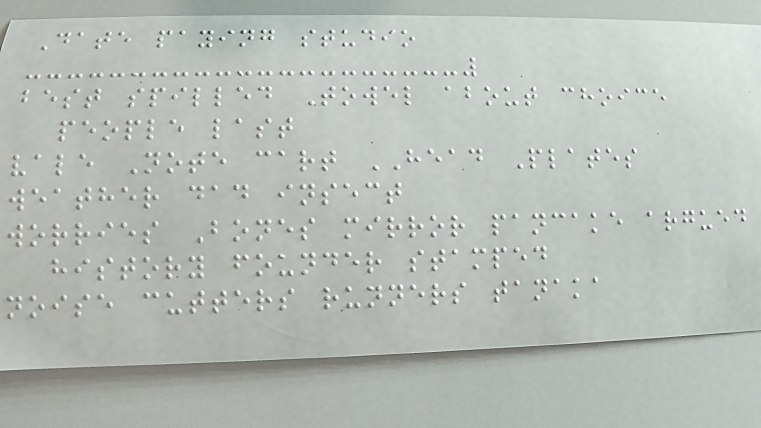Date paying studio
best spilled Towel about choice
people last
vale Note cart HEAD Plates
weather dad insect
worries Bones mirror pancake argued
history founder stamped
noise cutters runners tanaka
